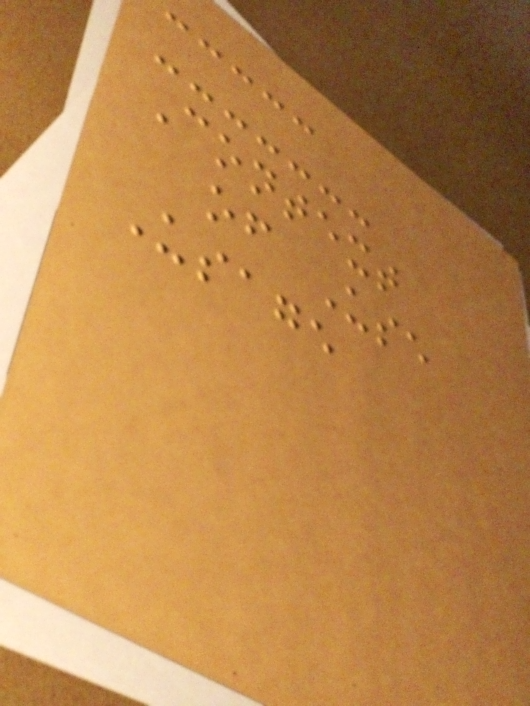Context
of Use
Usage
